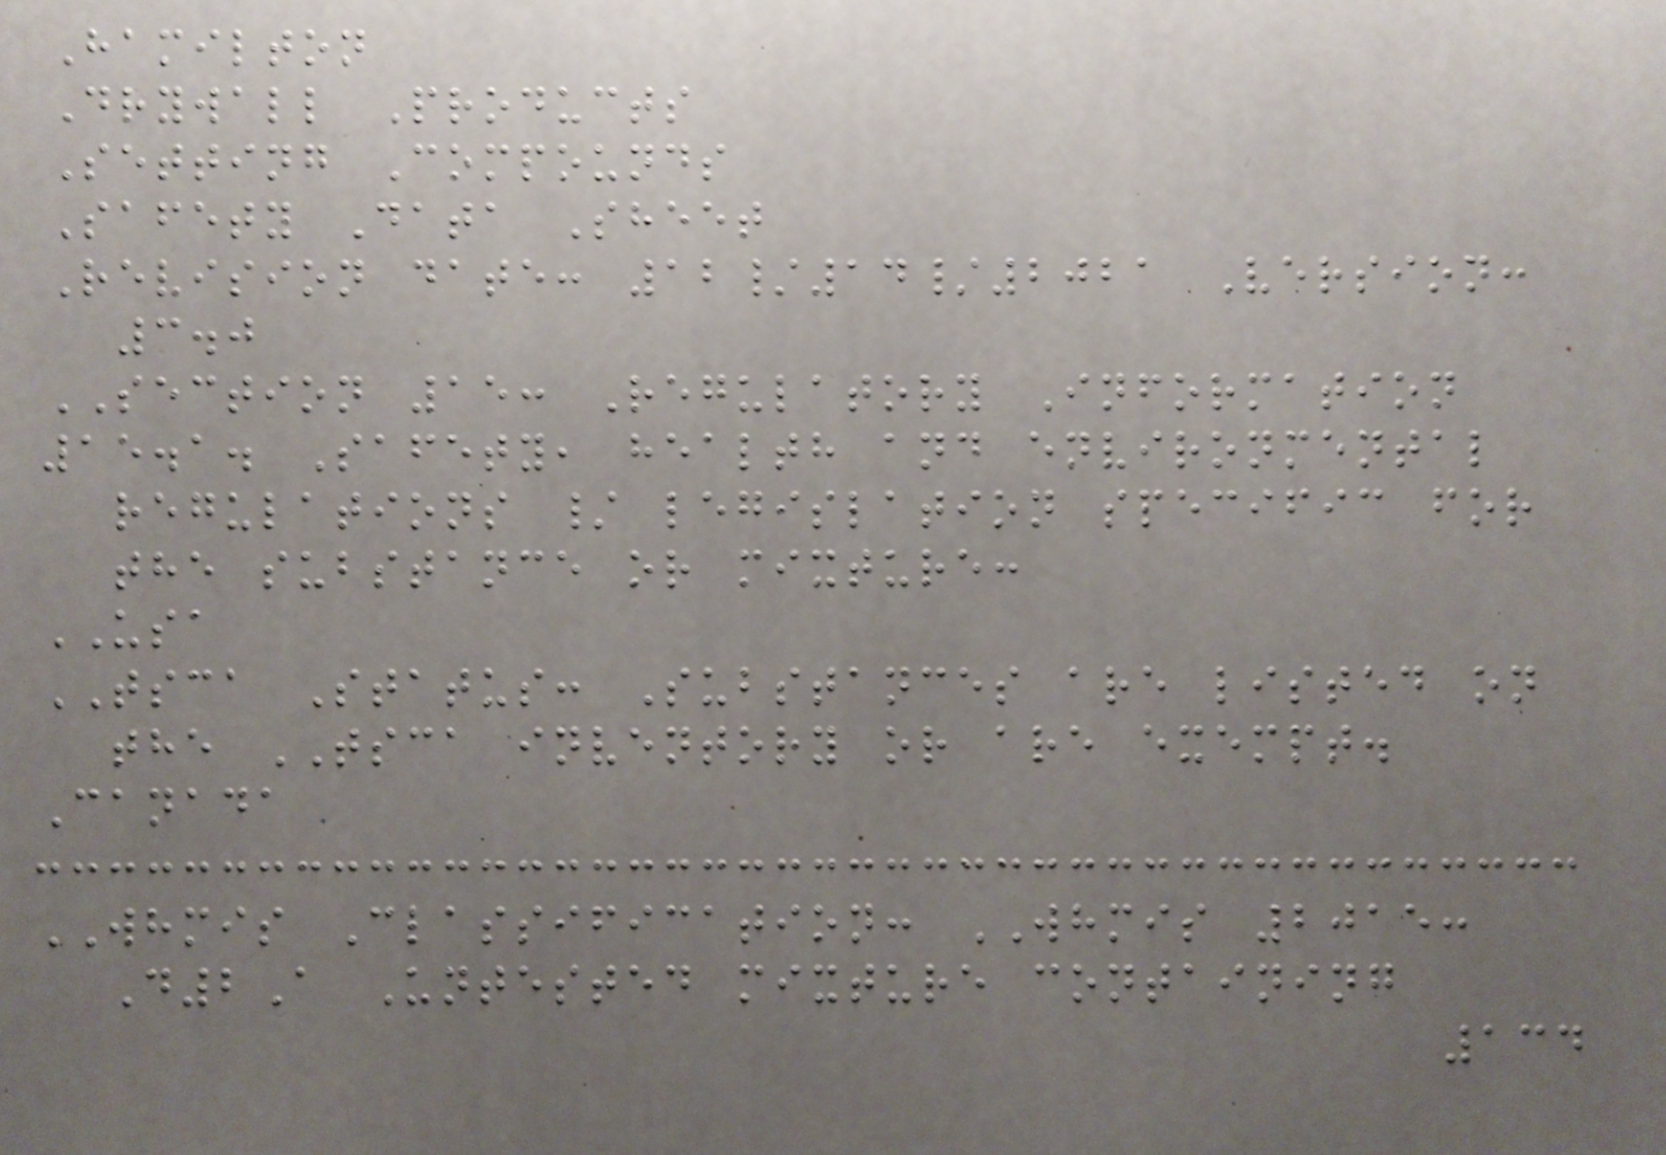Hamilton
Drywall Products
Setting Compounds
Safety Data Sheet
Revision date: 12/14/2021 Version:
3.0
SECTION 15: Regulatory Information
15.1. Safety, health and environmental
regulations / legislation specific for
the substance or mixture:
USA
TSCA Status: Substances are listed on
the TSCA inventory or are exempt.
Canada
WHMIS Classification: WHMIS 2015:
D2A Untested mixture containing
134
